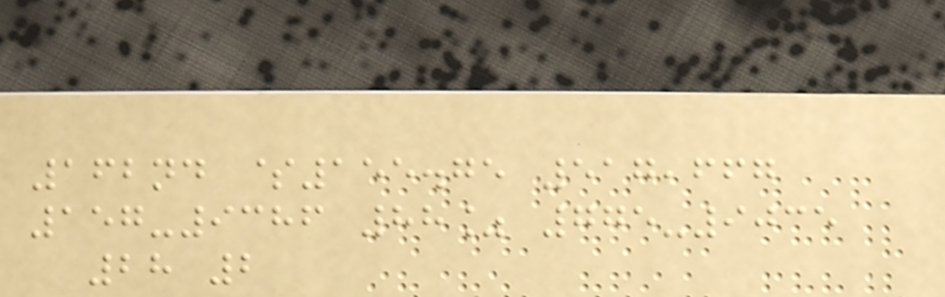162nd $155.75 517,667
157-9386 88% 775-9035
28 2
